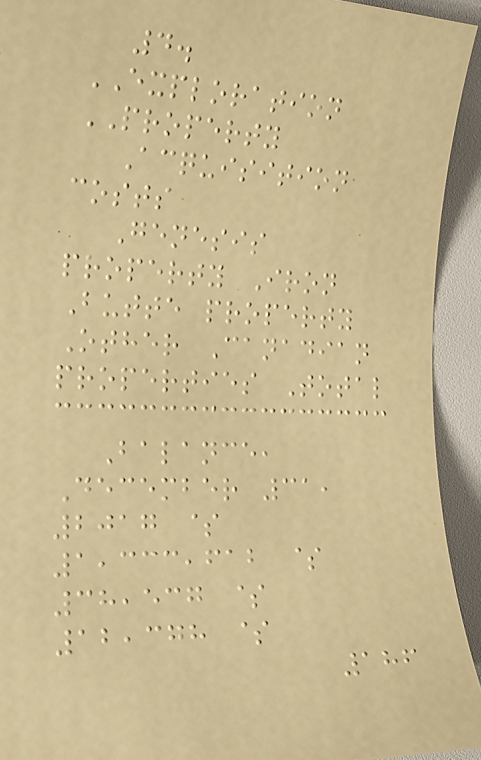4.
EXPLORATION
PROPERTY
Acquisition
costs
Genesis
property Iron
Butte property
Other Canadian
properties Total
Balance,
December 31,
2017 $
1,333,612 $
38,537 $
12,378 $
186
